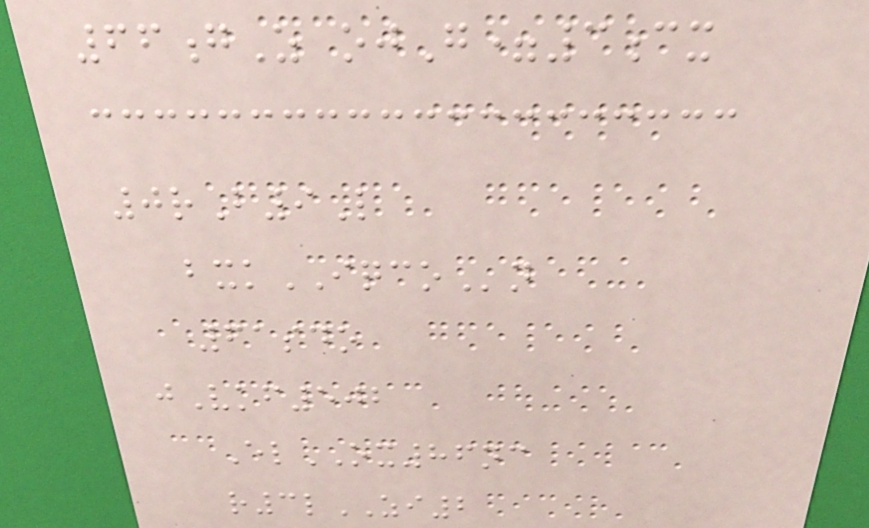66gZ ojG=3cx
0rB9L
bxkIQCOn
61sdo
jVkf502
ElOX86nc
r3lZI2
